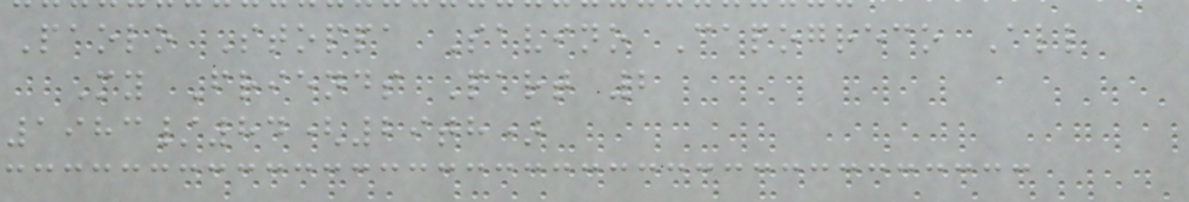Paolo Stoppa Savino Capogreco All
My Friends Part 2
1983/84(29th)
